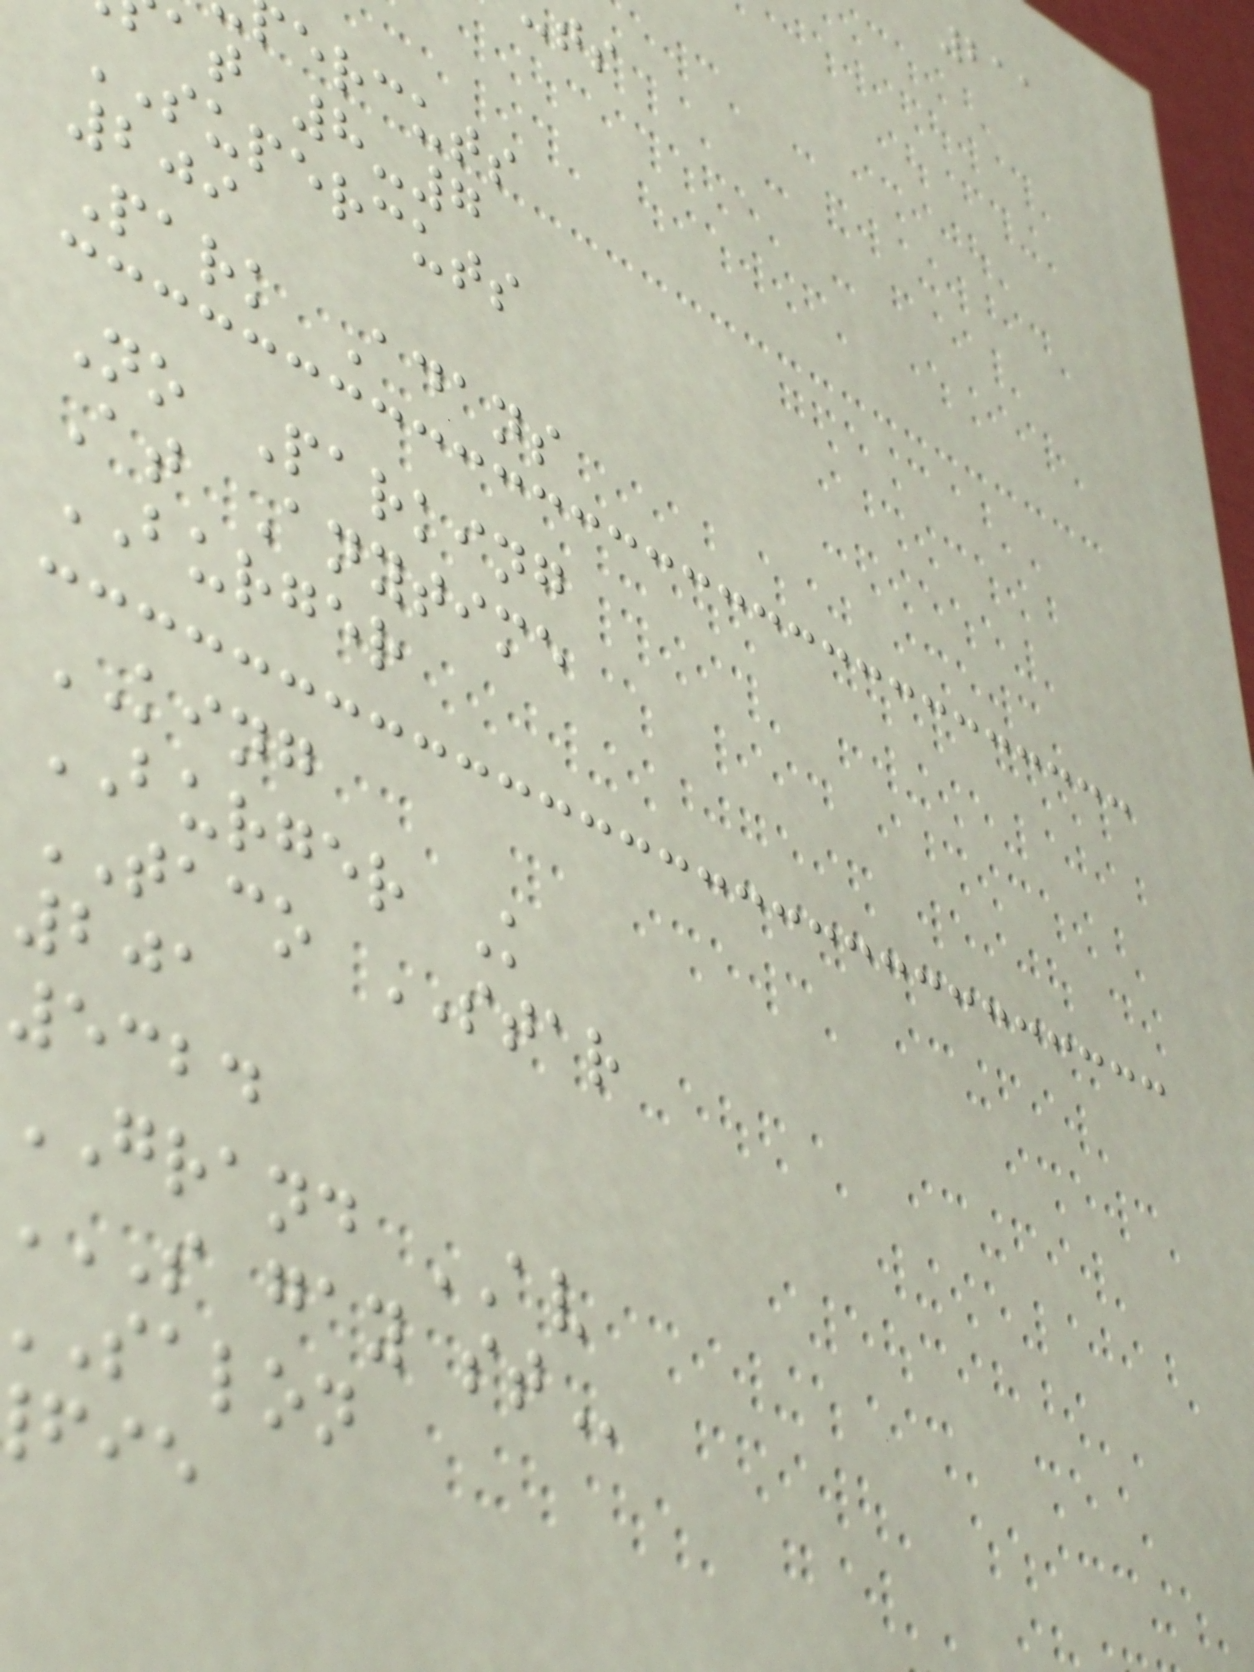211
ercuts
at 8-7
SUPERCUTS
209
Park Adans
No Parking
At Anytime
BURGER
KING
BURGER K
TACO STAR
201
5324
GRAND AV
S gay
salon
